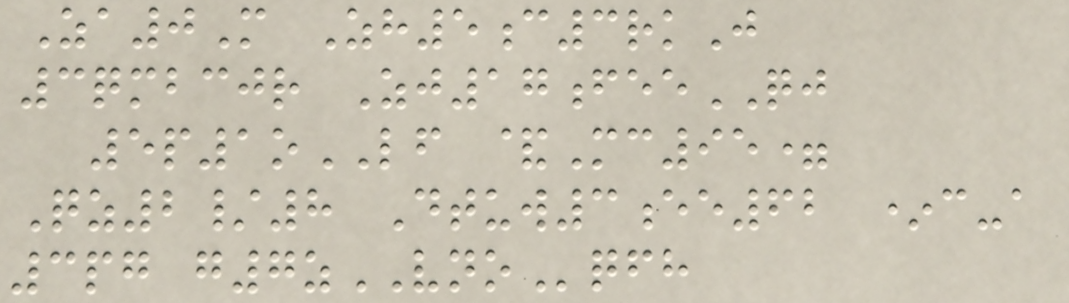Za0M Zh5c3rkJ
3qmbcjr Zj17feeQJ
5p1oLF &Mc95=
Qz2/8 Dtuw3ee62 *c-a
3pg g7zVNOqfh
